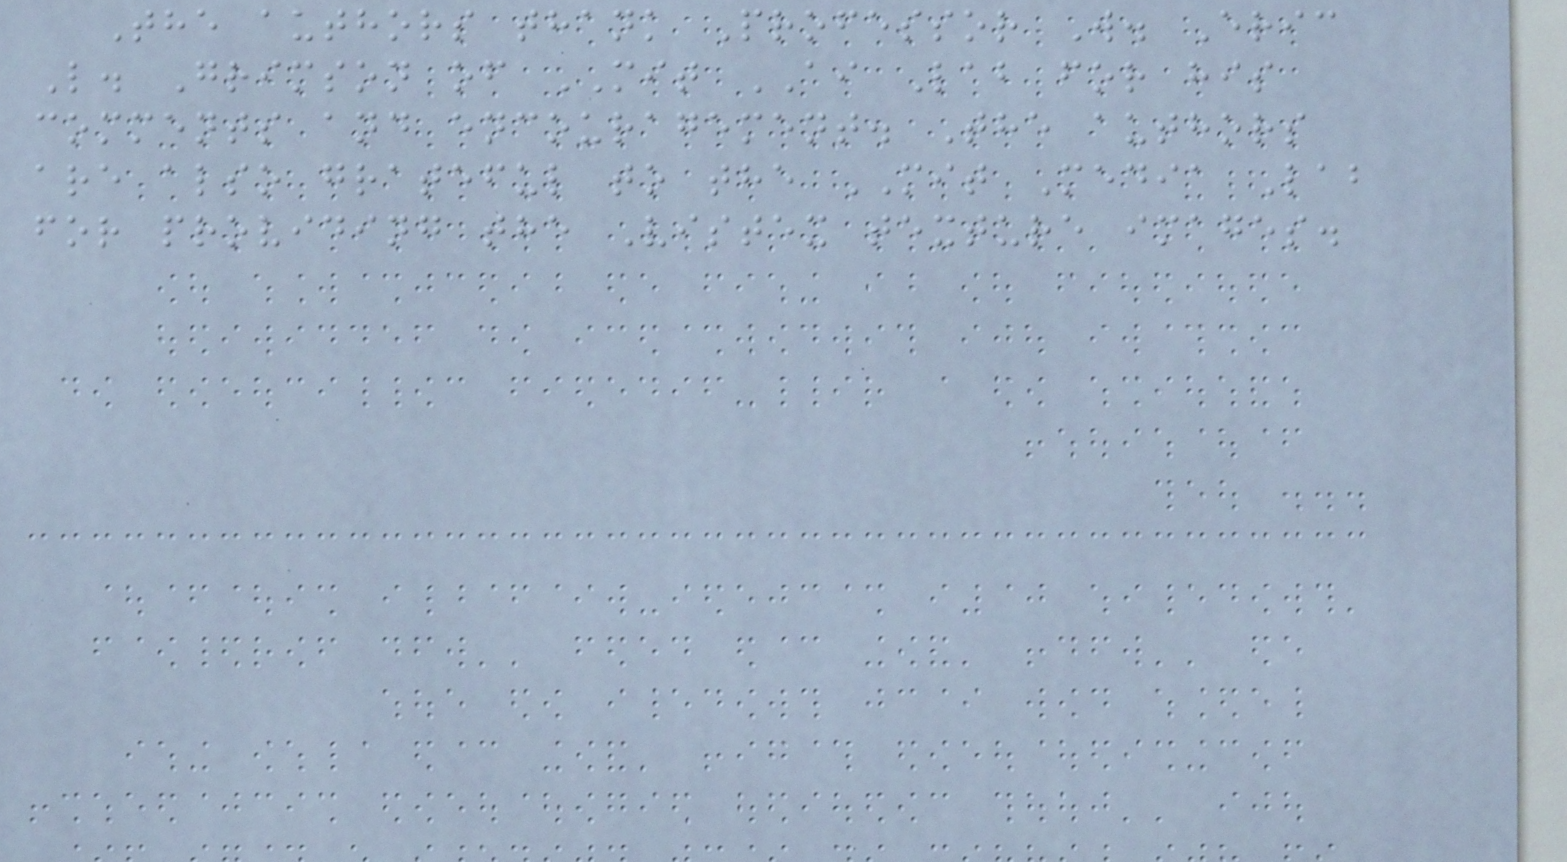The authors thank Professor W. Eric
L. Grimson of MIT AI Lab for his
comments and encouragement. The authors
are also grateful to the MIT Media Lab
for providing the Vistex texture images.
